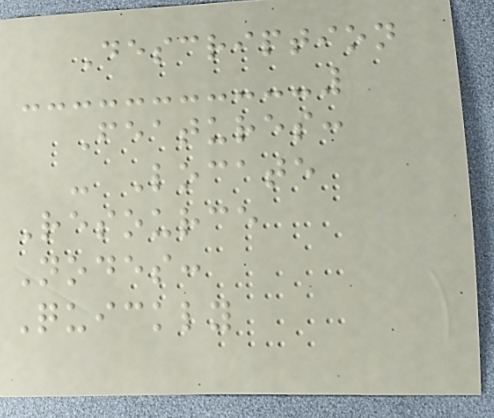Description
Features:
- Locate
Resource
Nodes:
Quickly
